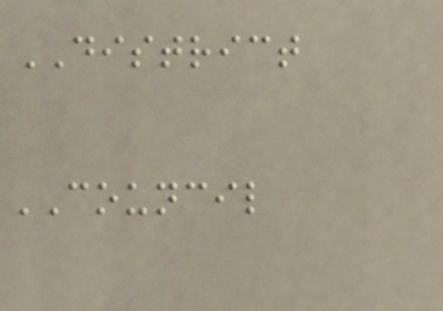DISTRICT
COUNCIL
